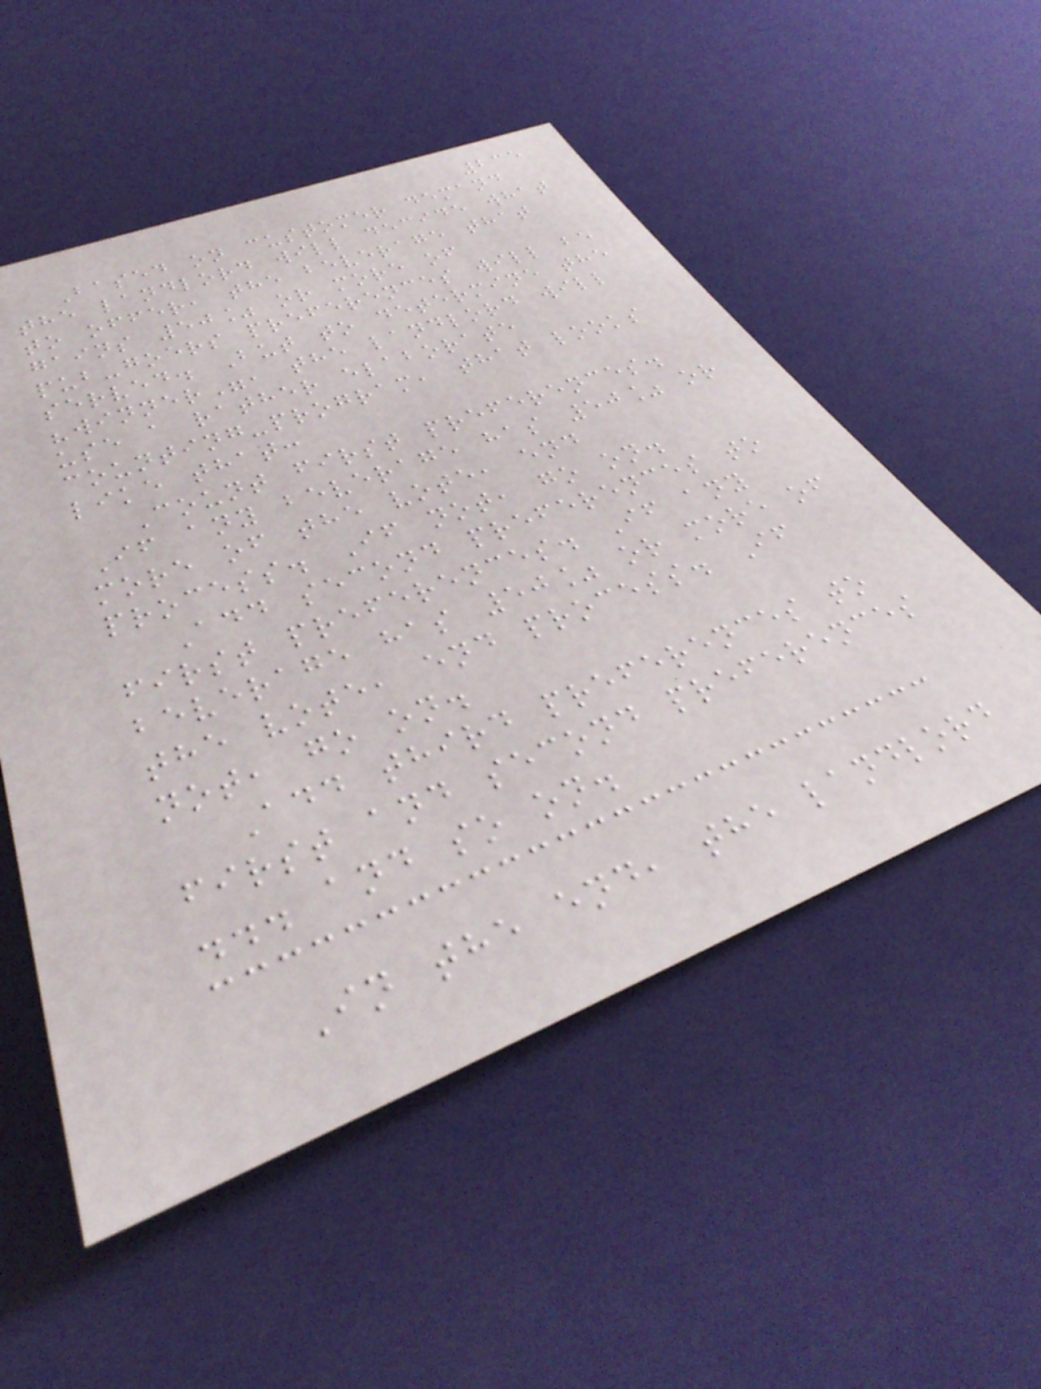235
Based on customer demand
the landlord will decide what
to offer, the beverage that
gains 50% or more of
pub-goers preferences will be
served. But to determine the
"winner", the landlord will
use a rather elaborate
counting-program, that looks
like that:
Count first preferences.
If any beverage has 50% or
more of the vote, end
process. If not, go on.
Add second preferences to
first preferences. If any
beverage has 50% or more of
the vote, end process. If
not, go on.
Add third preferences to
first and second preferences
... and so on.
In the end, the landlord
